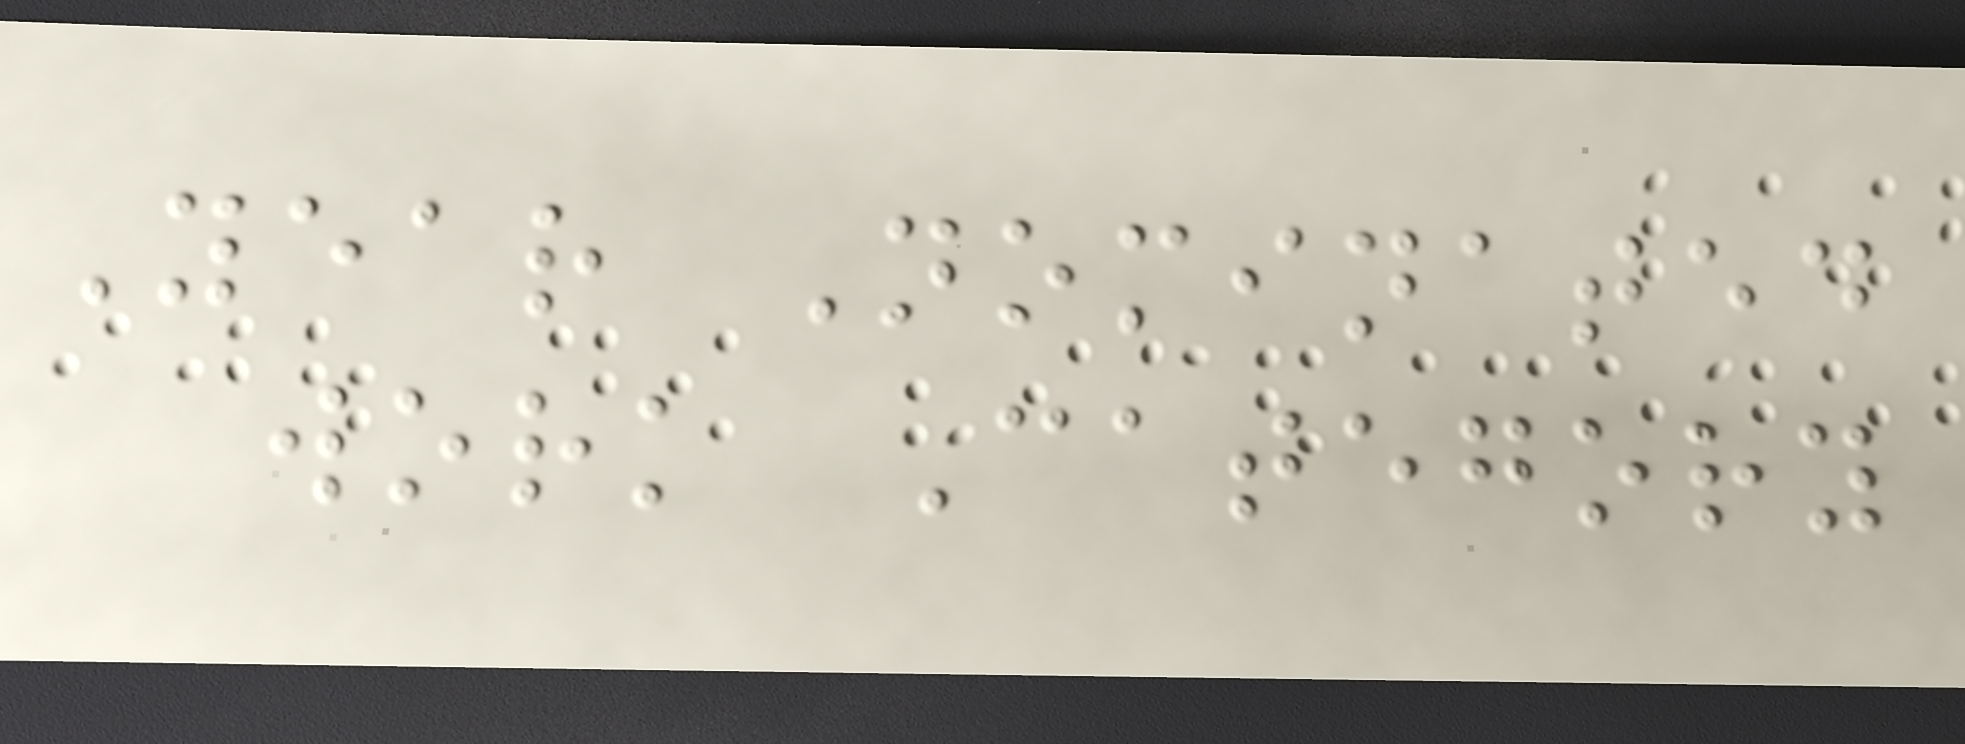Year Nominated
work Category
